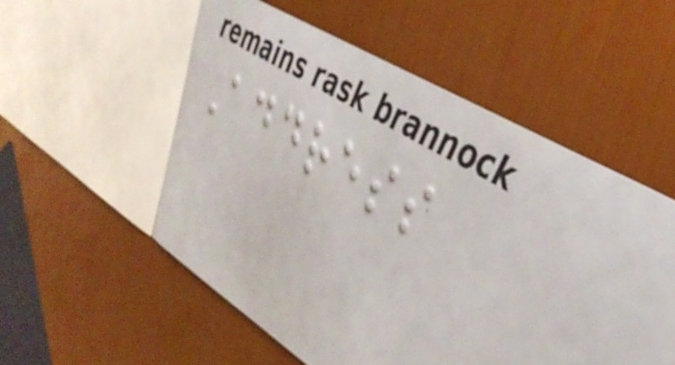Address
